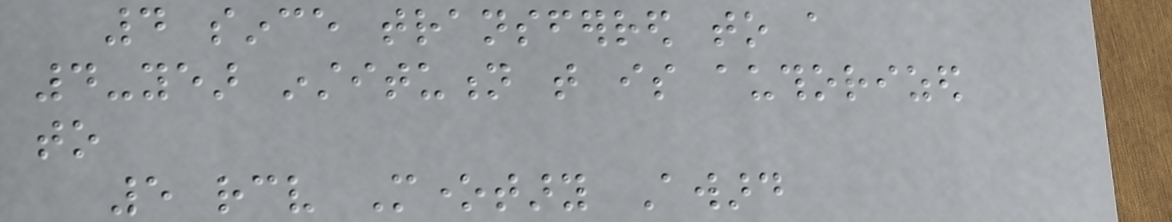4 since transferred to a
4-year institution that is authorized
to
5 receive Monetary Award
